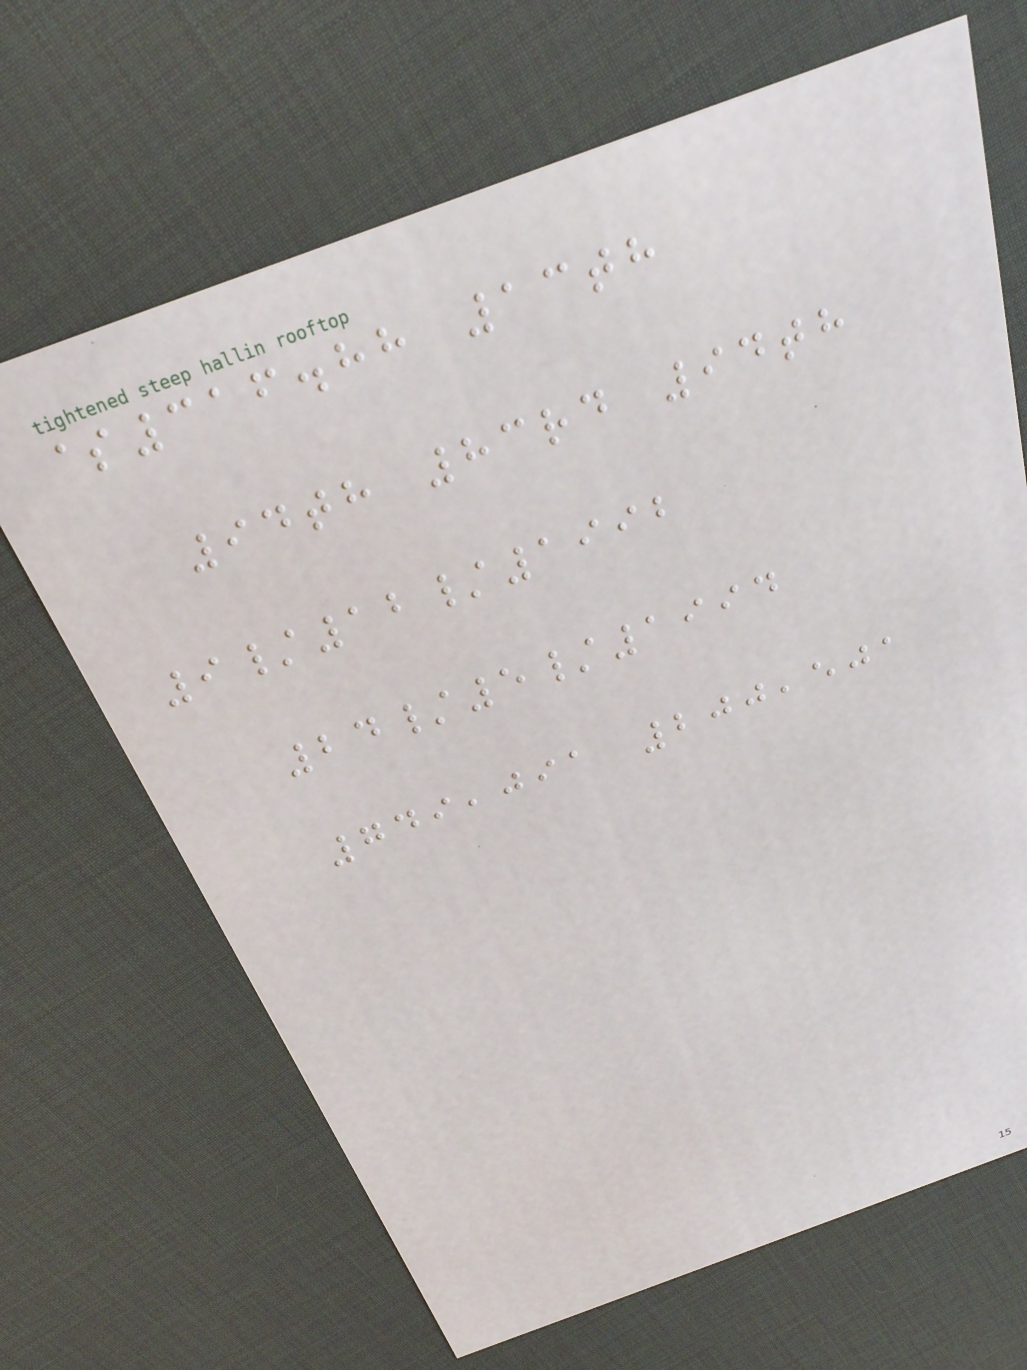$316.88 13th
94th 83rd 94th
9/12/1992
24/5/1994
749,091 200,501
